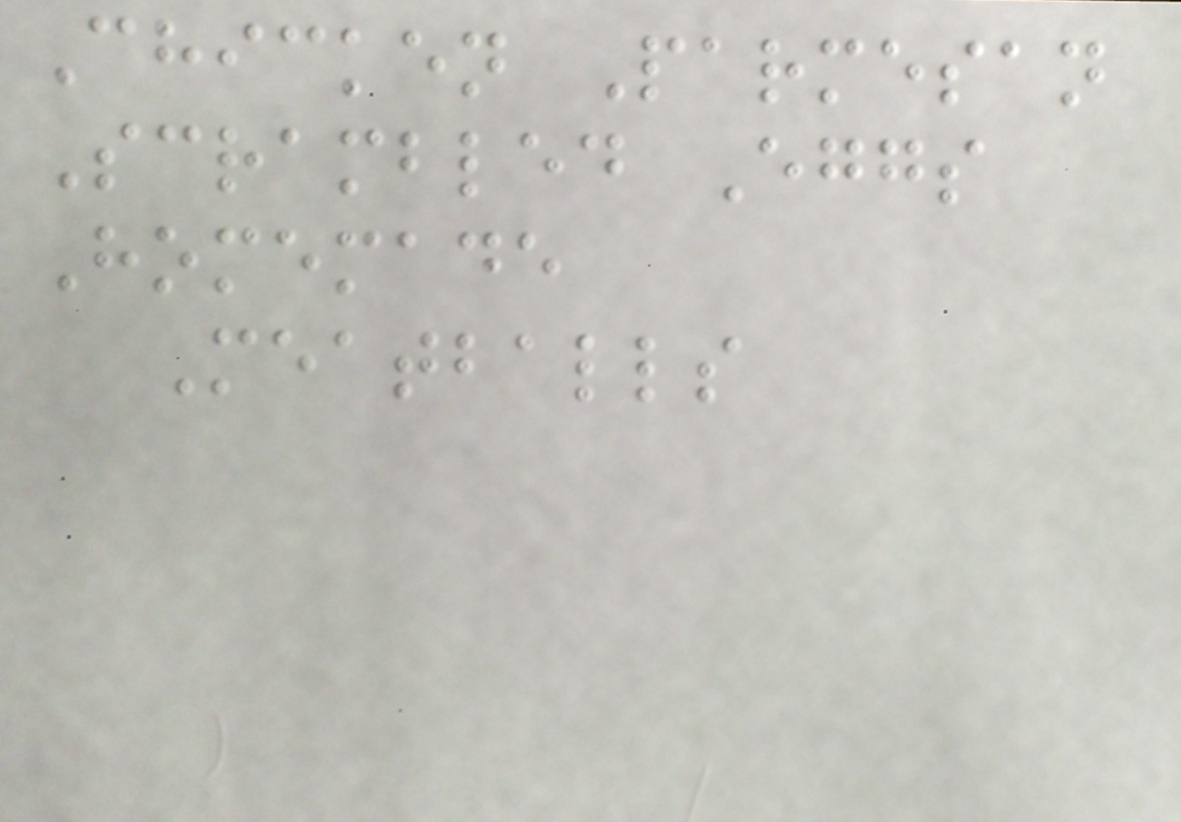Chicken Parmesan
Scrambled Eggs
Homemade
Meatballs
